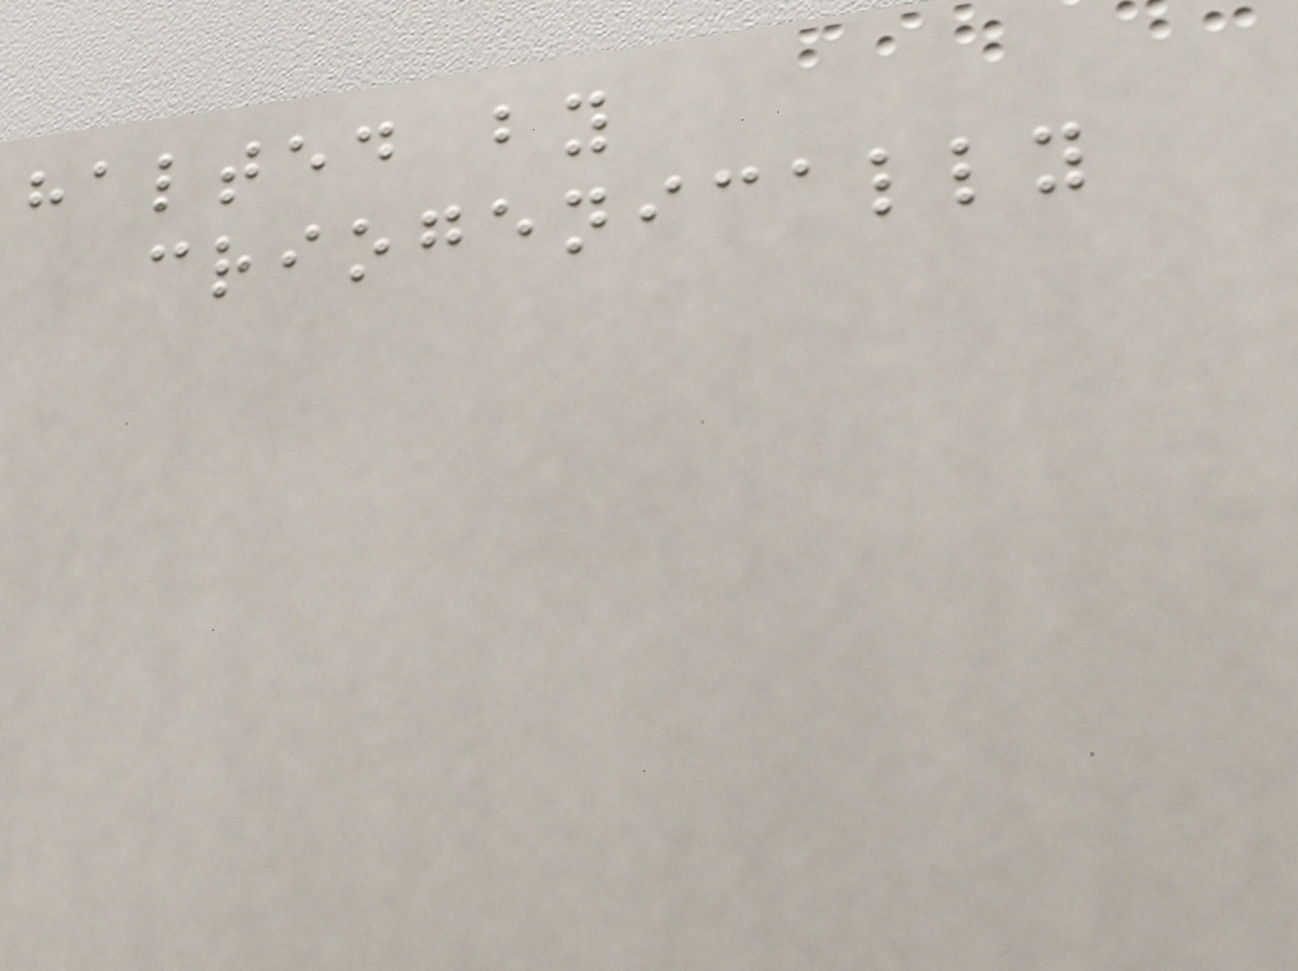halted by
criogenically
